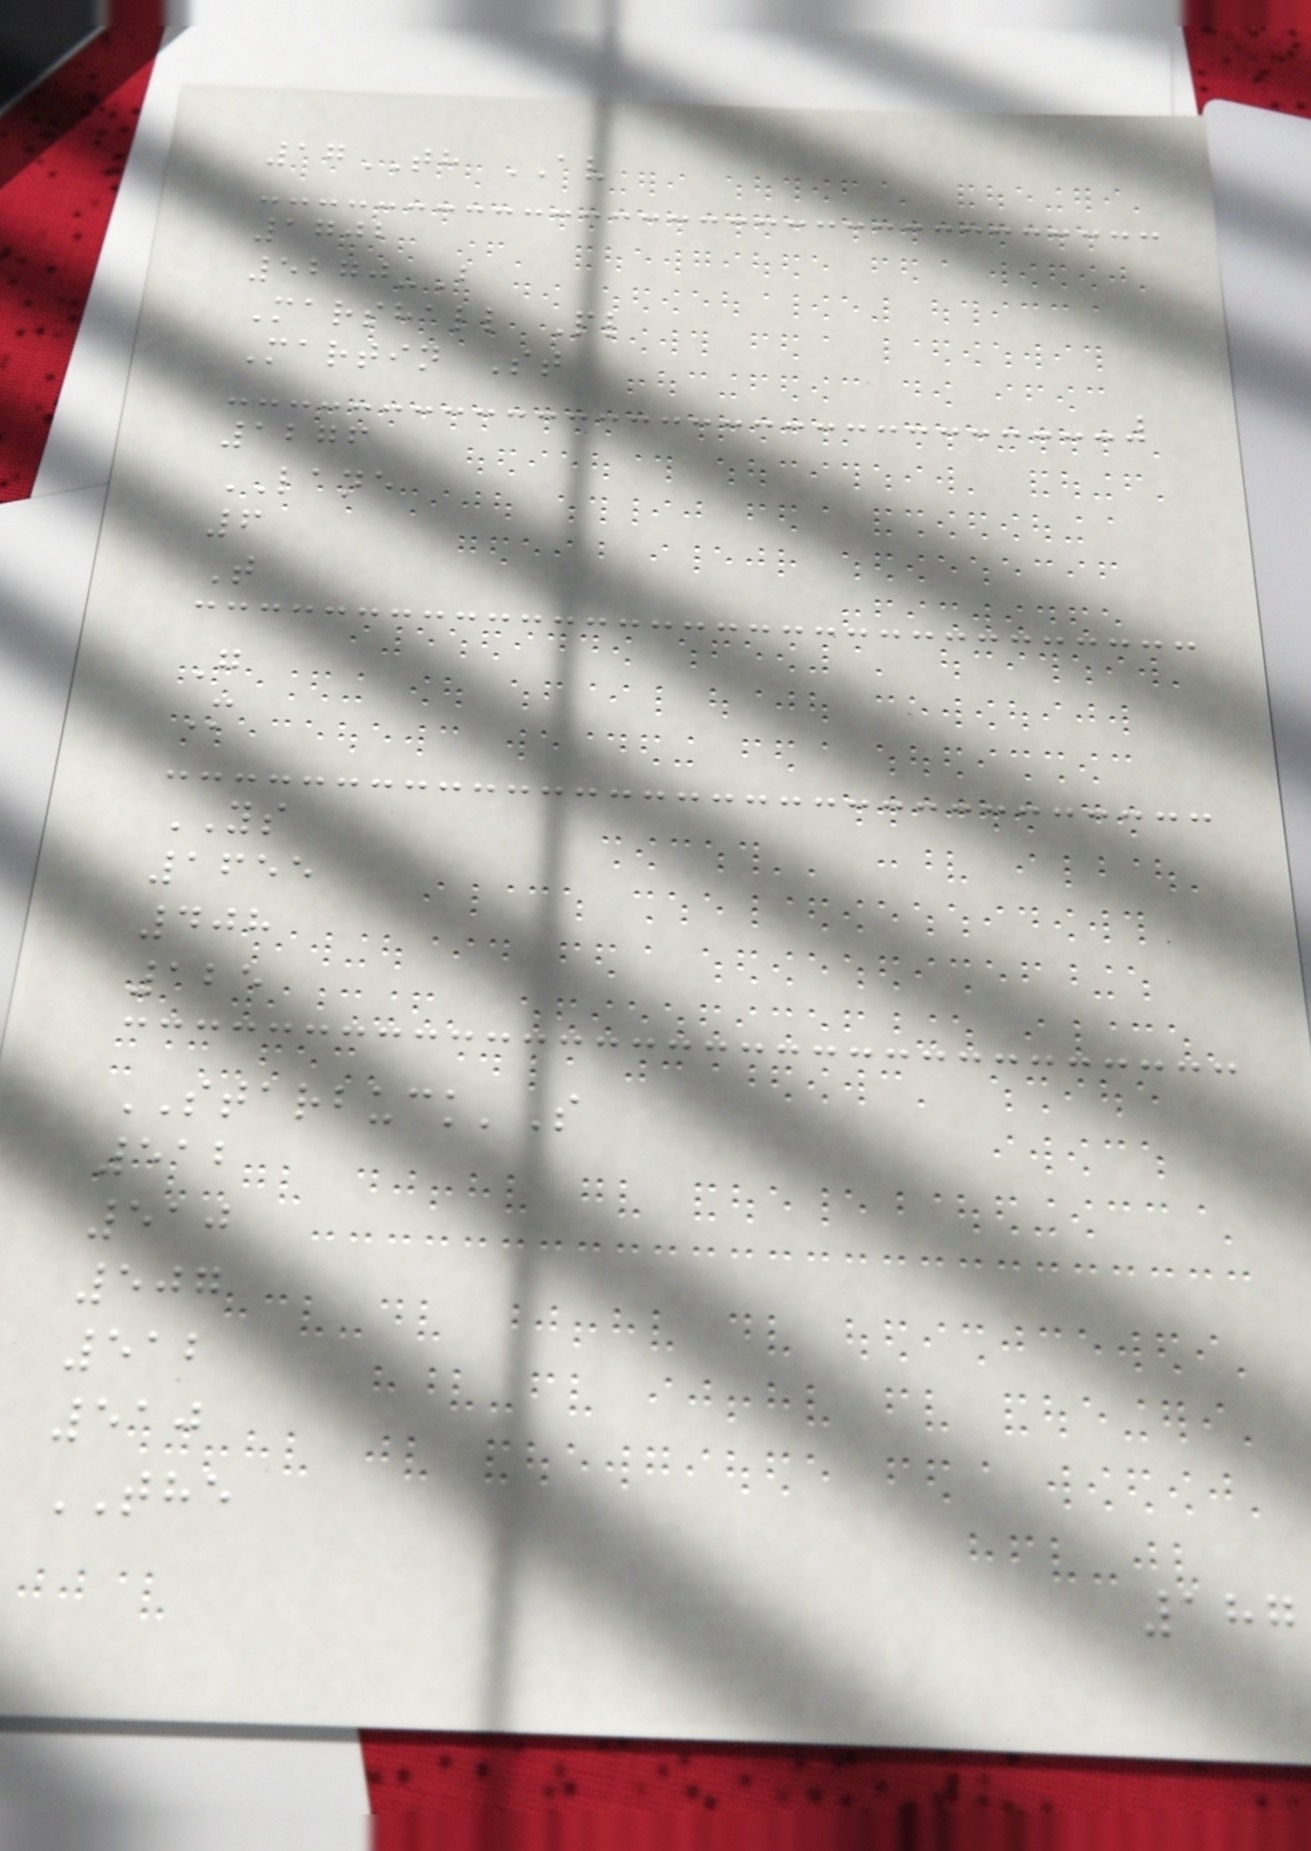17TH AV
1702
5270-B
Marshall Pl
Martin St
1276
LANE
6
T
G
M
YS
1655
408
125
STARBUCK'S
512
510
507
512
510
THE
187
